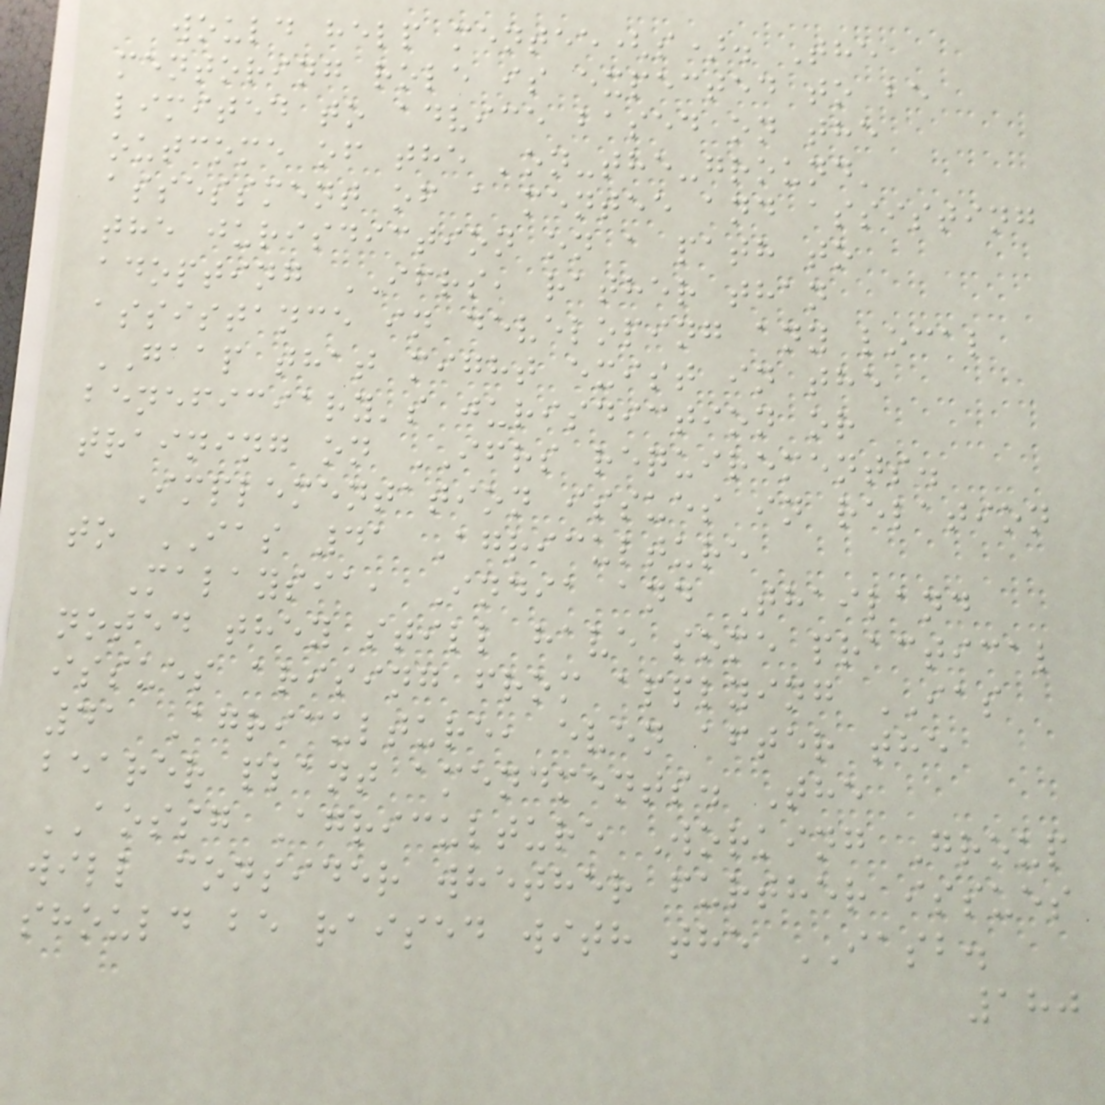would help mentee(s). The
mentoring role is expected to be
limited to advice based on the
outcome of the 'on-the-ground'
assessment of a mentee and assisting
the jurisdiction on a path to
adopting IFRS, rather than
assistance in developing any local
GAAP that might exist in the
beneficiary's jurisdiction or
training on IFRS requirements.
Implementation issues in relation
to IAS 41 Agriculture
Malaysia, India and Thailand
noted they still have some practical
issues arising from applying IAS
41 Agriculture, even after the
bearer plant amendments. The
AOSSG Agriculture Working Group
will consider whether further issues
should be raised with the IASB.
180
